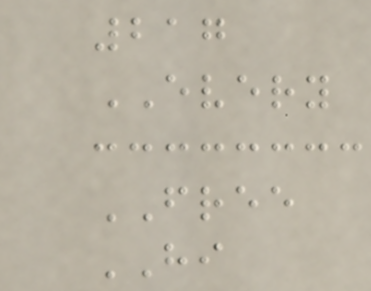217
EVERY
FREE
HI
